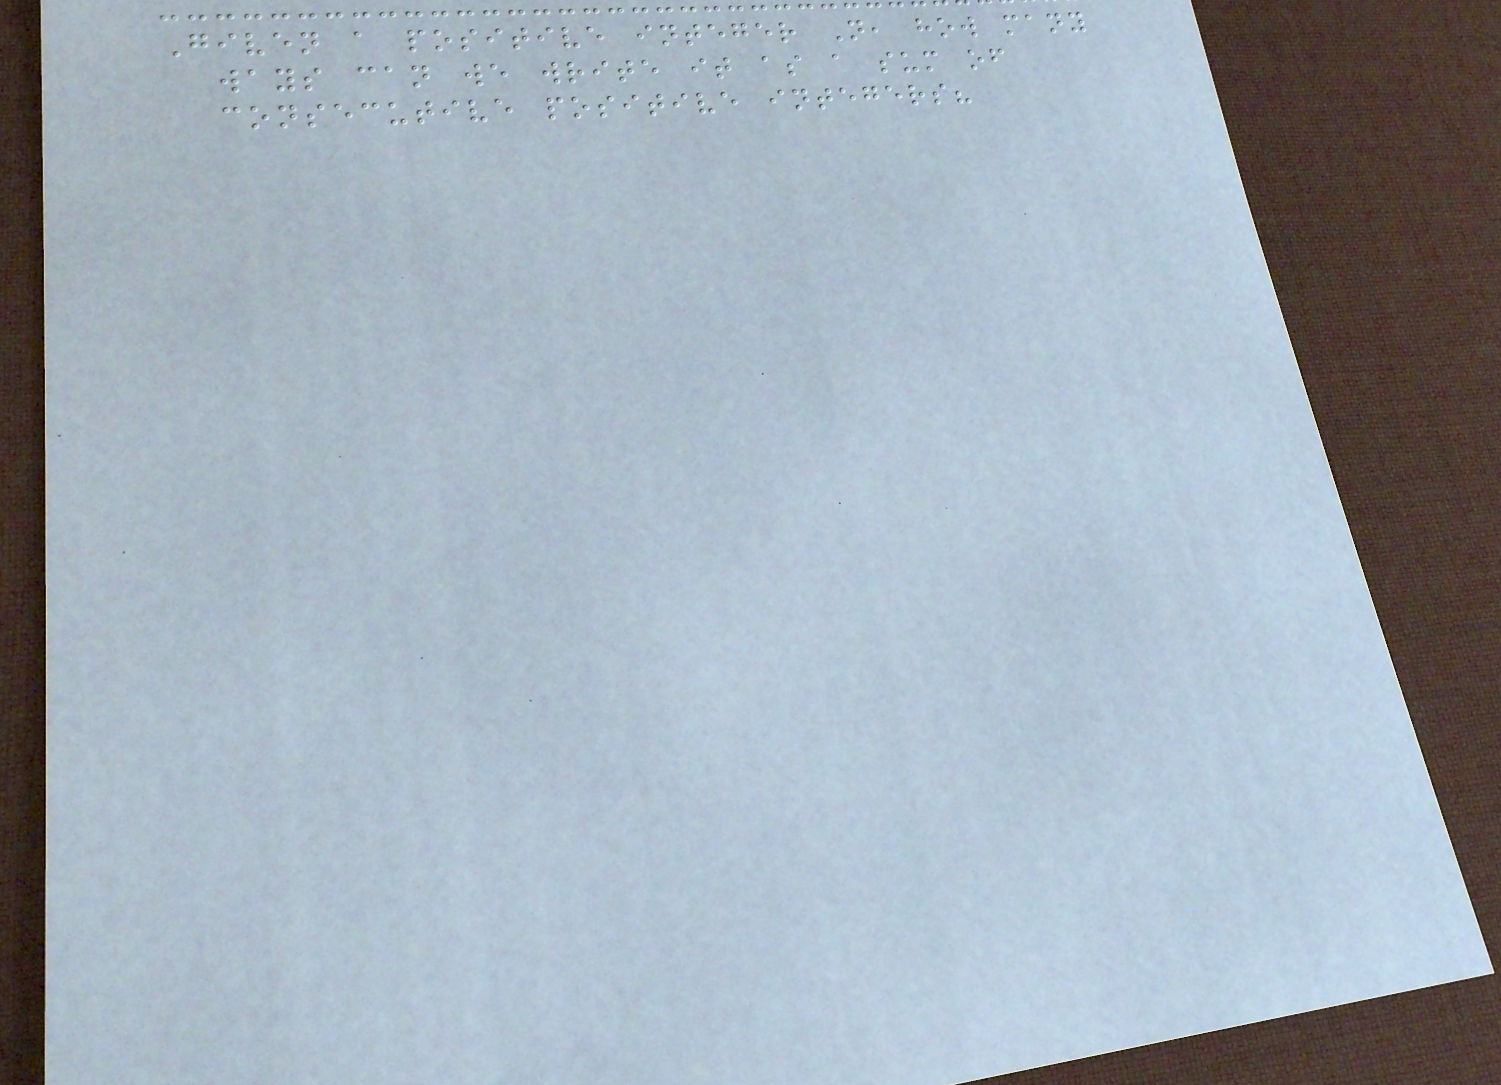Given a positive integer N, how many
ways can we write it as a sum of
consecutive positive integers?
